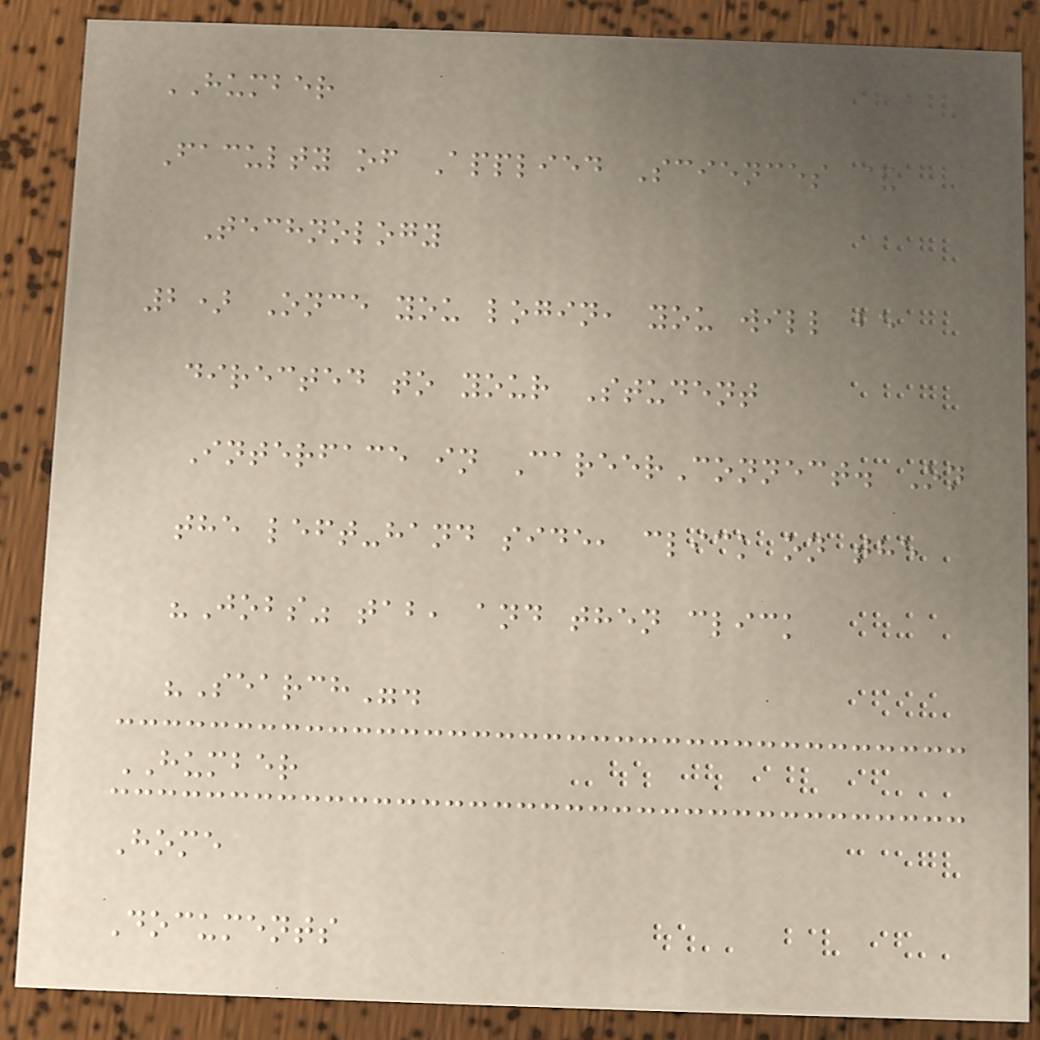HUMBER
Faculty of Applied Sciences &
Technology
2) Once you login, you will be
directed to your Student
Interface in CareerConnect. On
the left-hand side, click on the
"Jobs" tab, and then click
"Search".
HUMBER
Home
Documents
